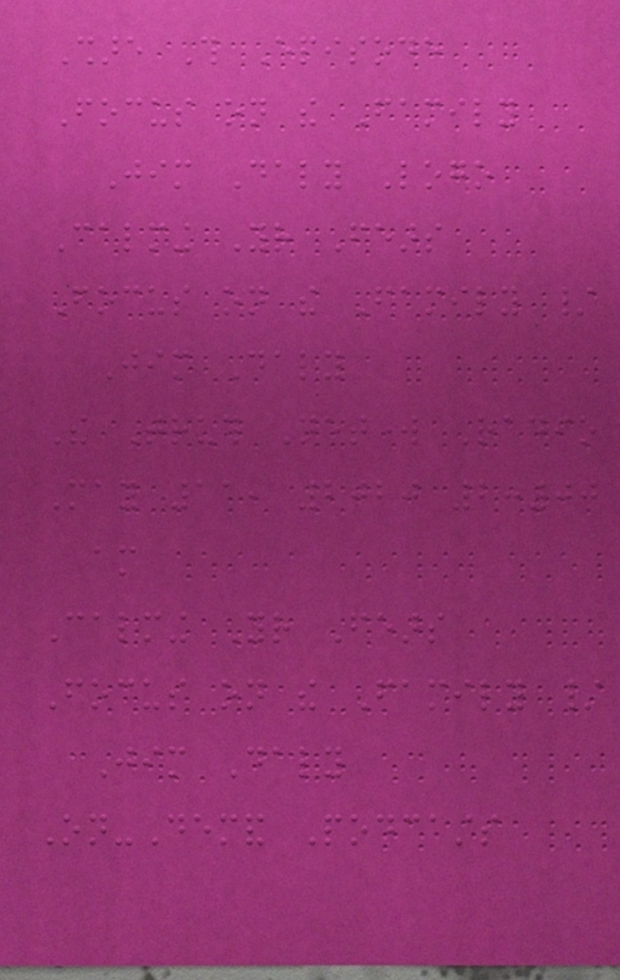Share This Episode
Focus on the Family
Jim Daly Logo
Calming Your Fears
Focus on the Family /
Jim Daly
The Truth Network Radio
May 11, 2020 2:00
am
Calming Your Fears
Focus on the Family /
Jim Daly
On-Demand Podcasts
